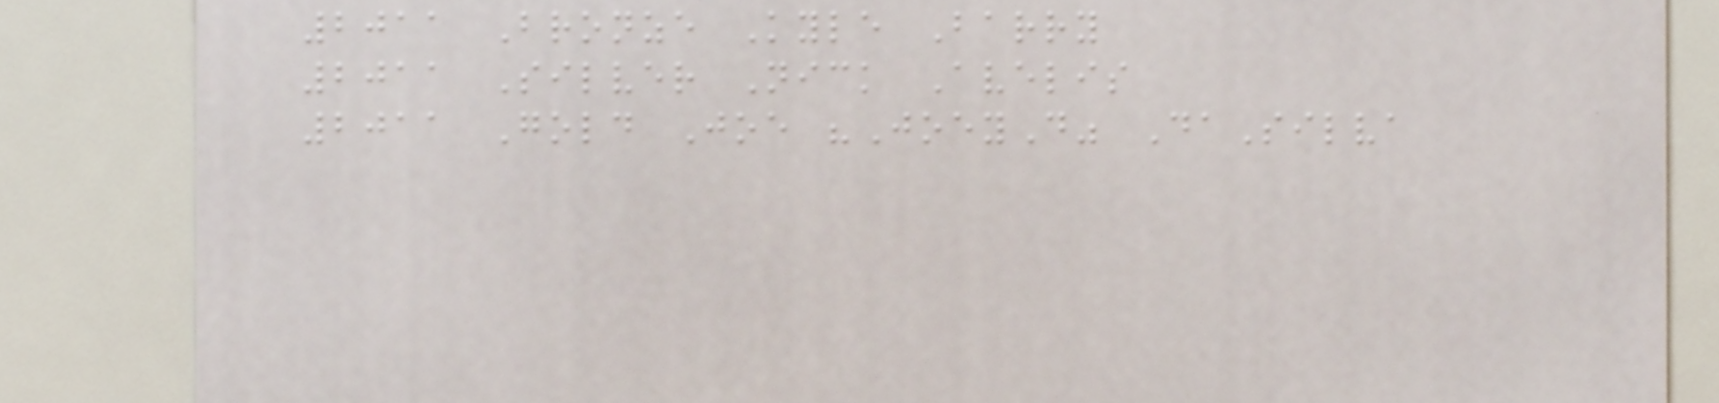2011 Bronze Kyle Barry
2011 Silver Nick Avelis
2011 Gold Joe "JoeyD" DaSilva
